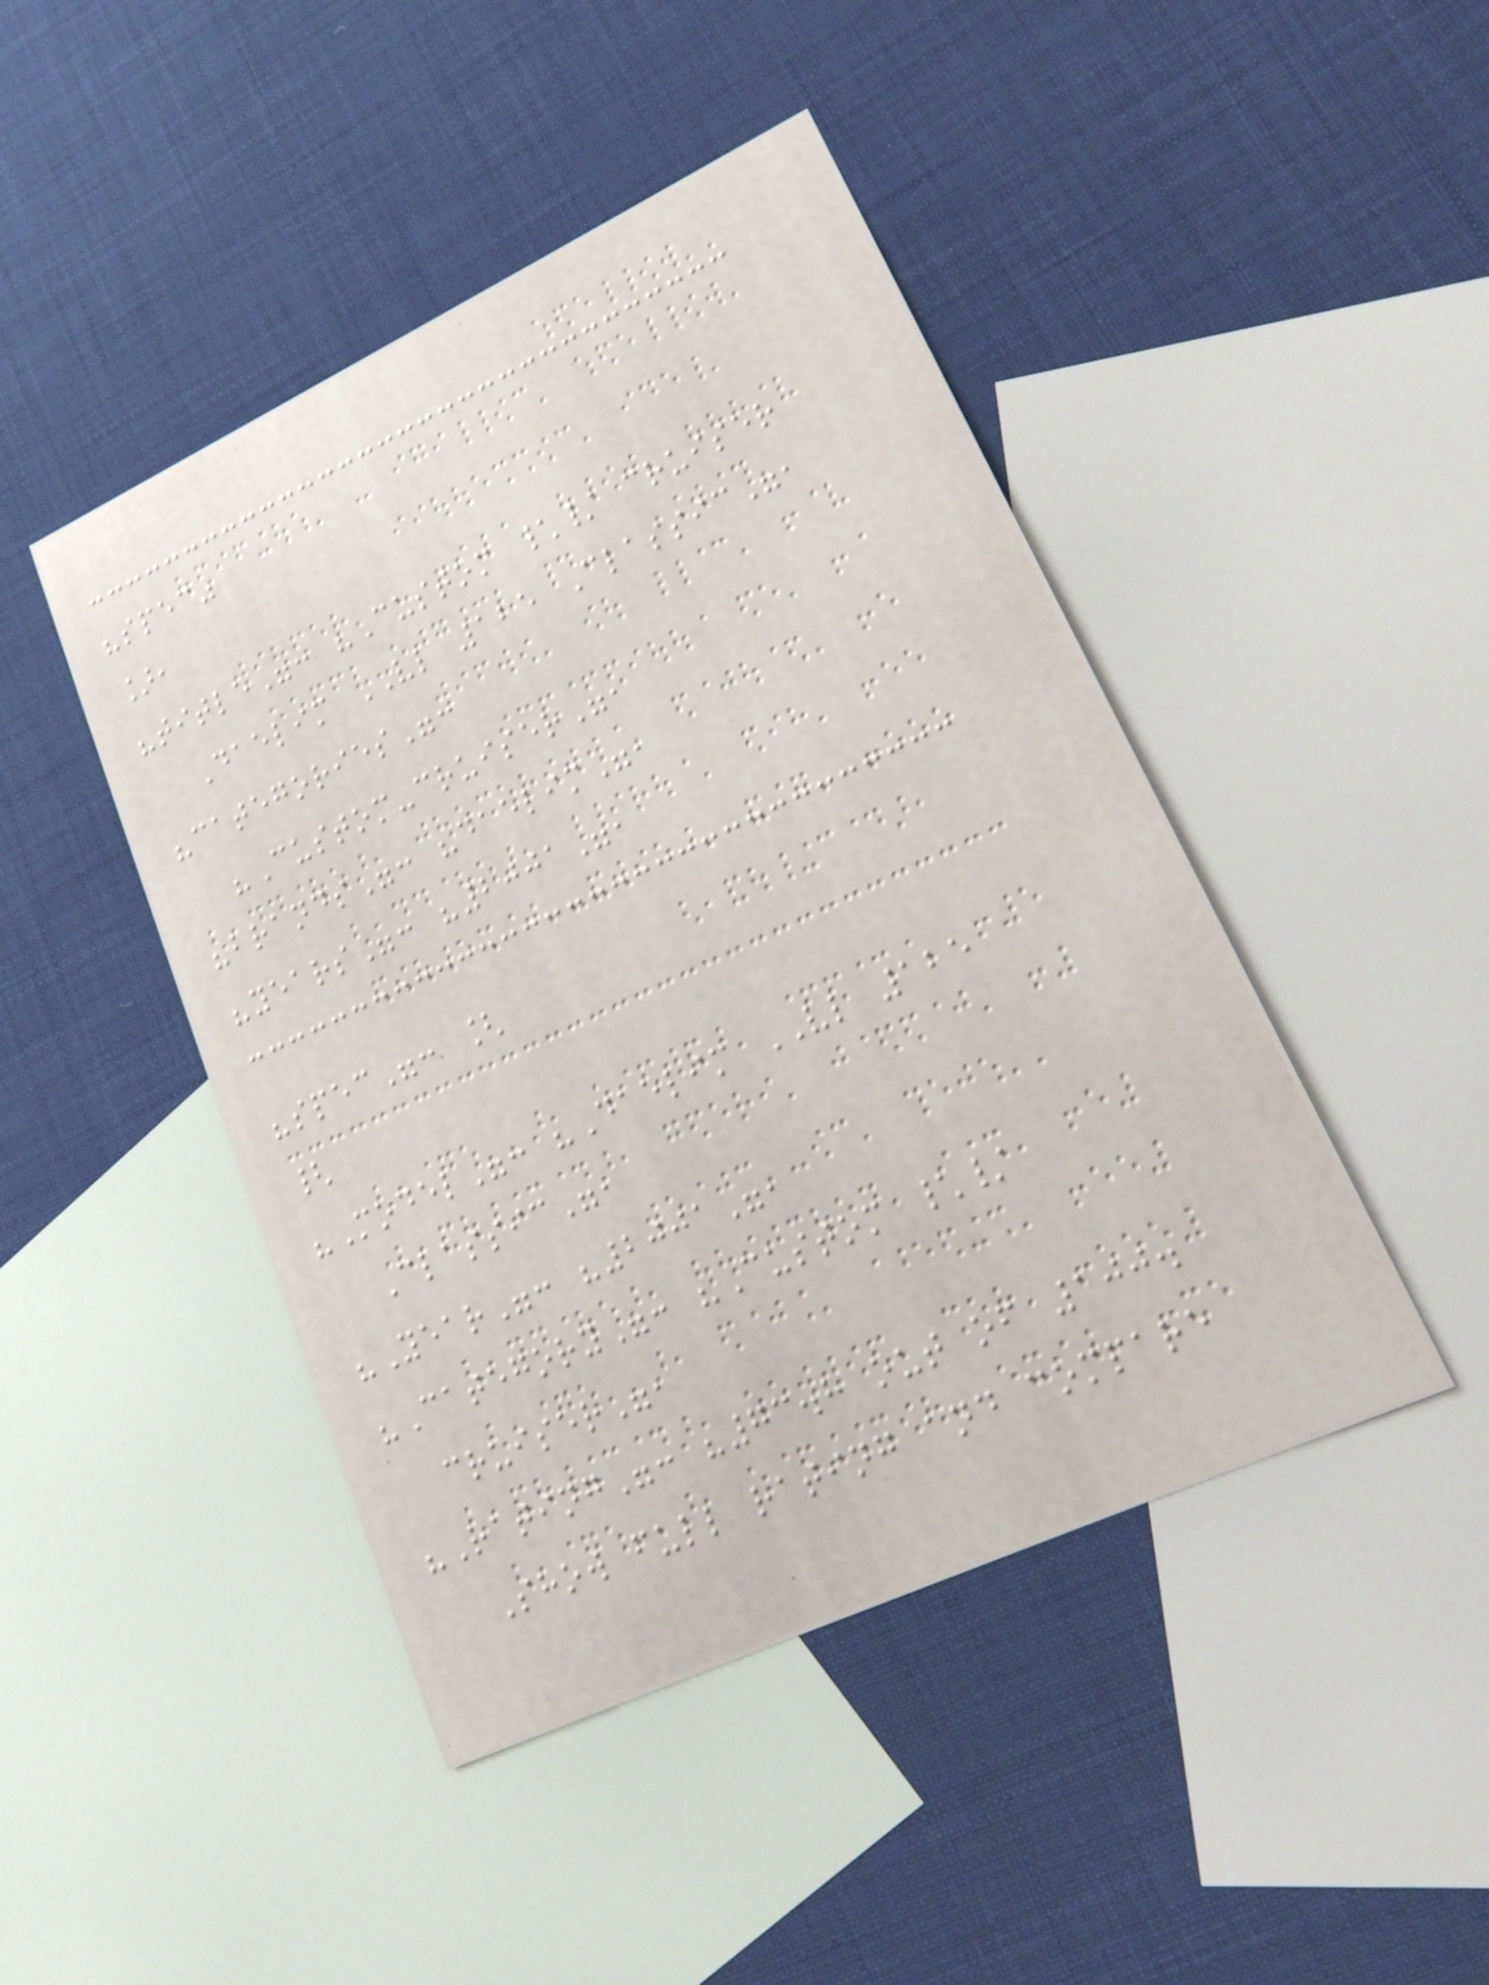"spec"
],
"title": "Custom \/ cruiser
Daelim VL 125 Classic",
"categories":
"Custom-cruiser",
"brands": "daelim",
"years": "2001",
"spec": [
{
"Model": "Daelim VL 125
Classic",
"Year": "2001",
"Category": "Custom \/
cruiser",
"Rating": "73.8 out of 100.
Show full rating and compare
